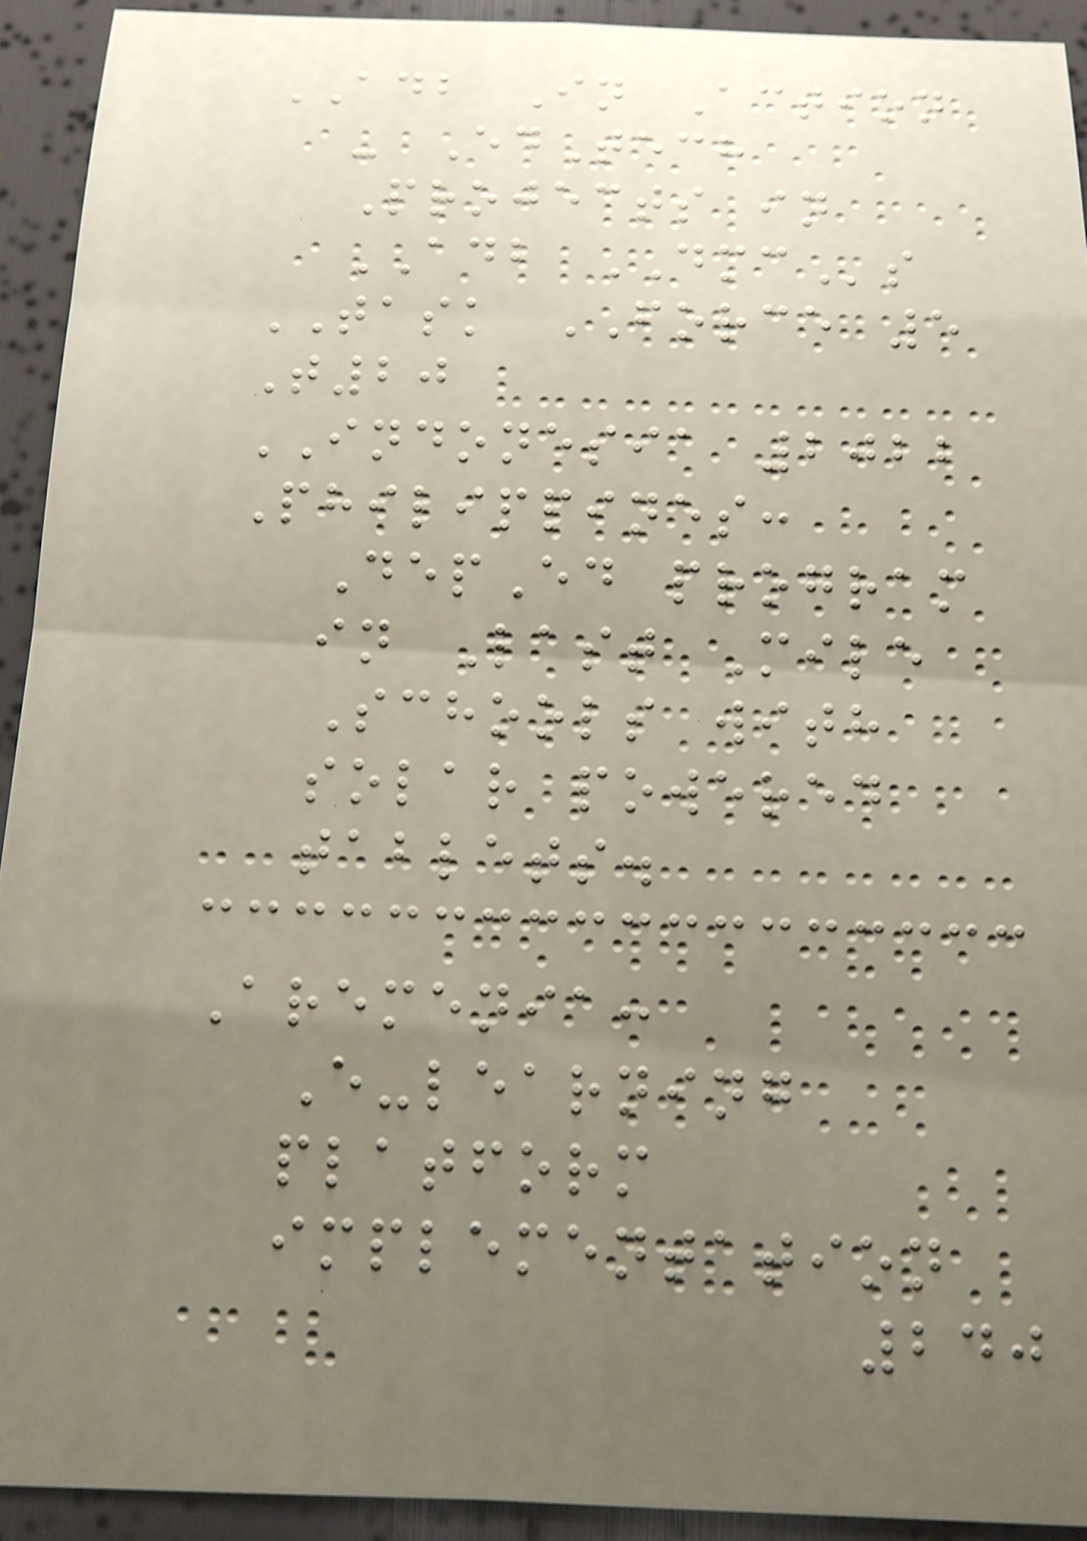ADB In Action
- EdTech
Projects in
ADB DMCs
TASK FORCE 5
T20
INDONESIA 2022
Philippines:
DepEd program
in Last Mile
Schools with
solar powered
tablets.
Aremenia:
E-learning
platform
implementation
240
